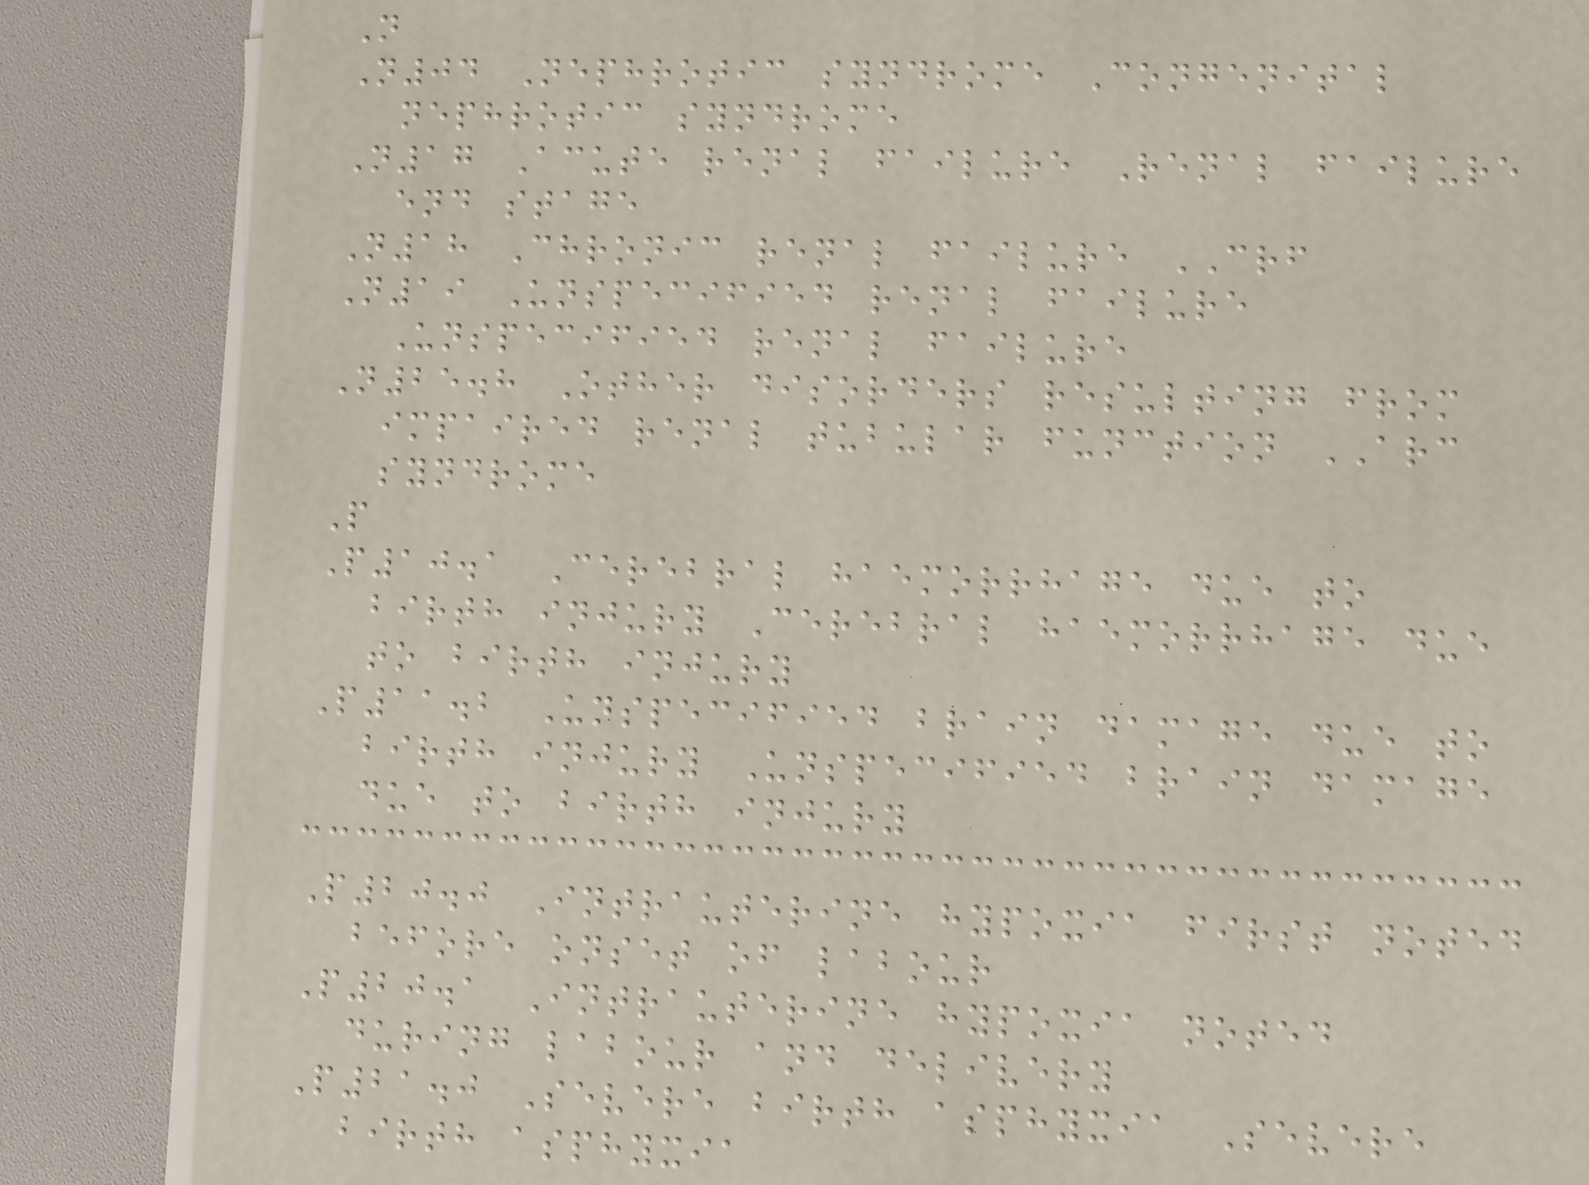N
N04 Nephrotic syndrome Congenital
nephrotic syndrome
N17 Acute renal failure Renal failure
end stage
N18 Chronic renal failure CRF
N19 Unspecified renal failure
Unspecified renal failure
N25.8 Other disorders resulting from
impaired renal tubular function ARC
syndrome
P
P10.1 Cerebral haemorrhage due to
birth injury Cerebral haemorrhage due
to birth injury
P11.2 Unspecified brain damage due to
birth injury Unspecified brain damage
due to birth injury
P20.0 Intrauterine hypoxia first noted
before onset of labour
P20.1 Intrauterine hypoxia noted
during labour and delivery
P21.0 Severe birth asphyxia Severe
birth asphyxia
